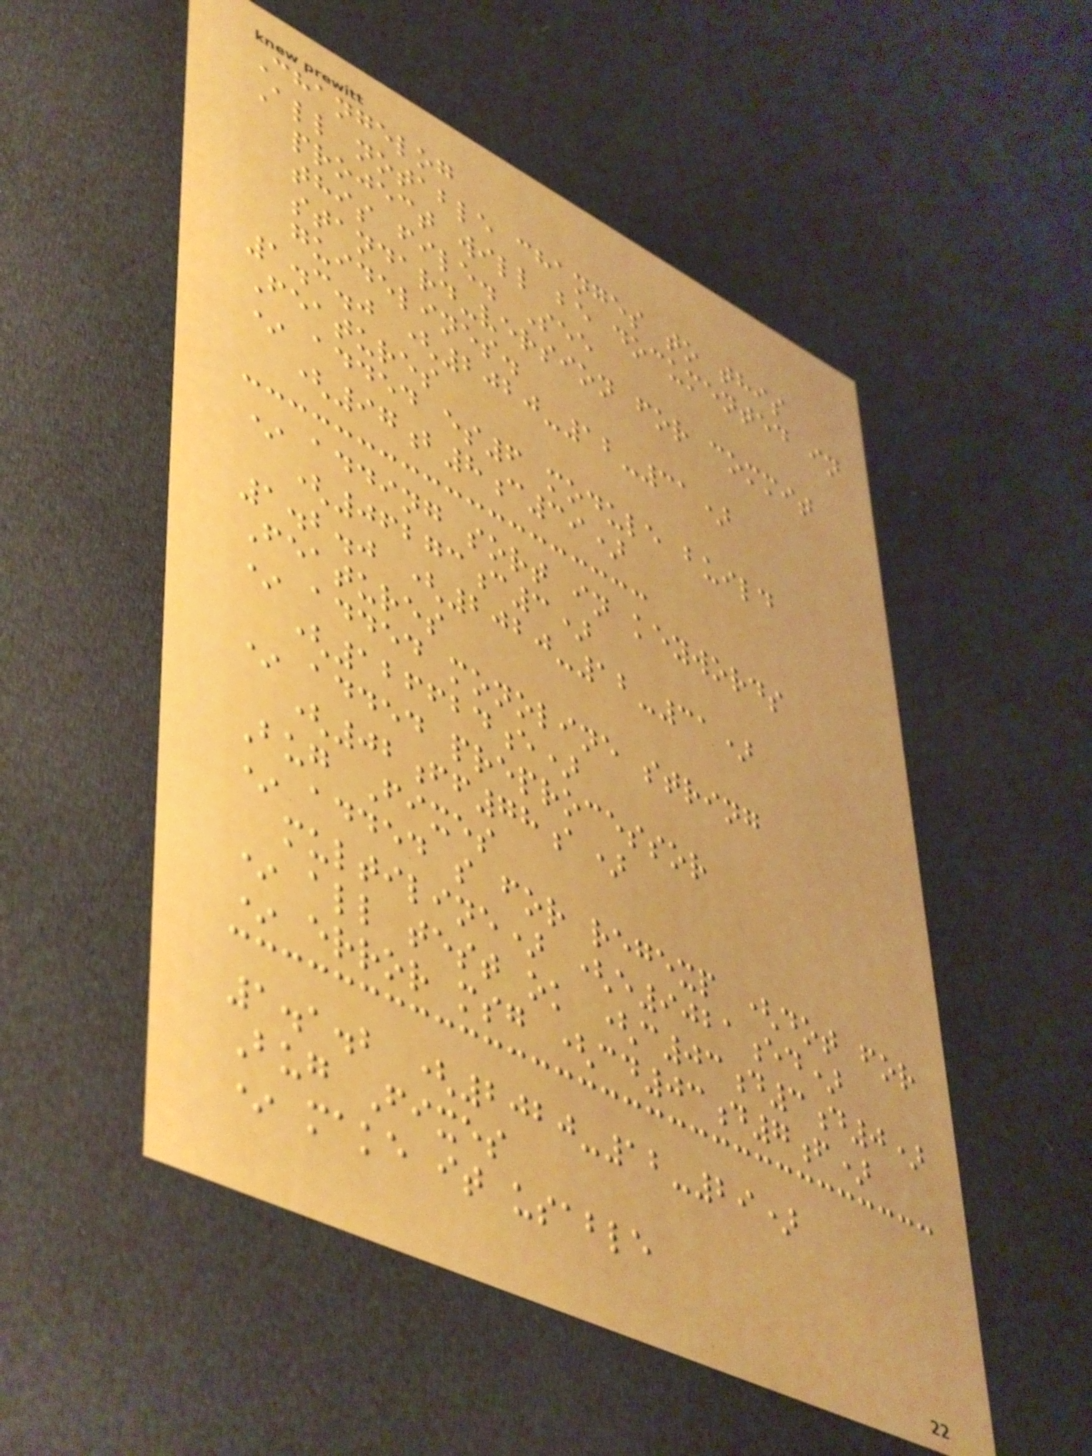Changelog
All notable changes to this
project will be documented in
this file. See
standard-version for commit
guidelines.
1.3.0 (2020-12-31)
Features
* added es6 module build
(97b8c39)
* adding sort in keywords
(06273c3)
1.2.0 (2020-12-31)
Features
* added monoline string
(126624e)
* added preprocessor
(02ff78a)
Bug Fixes
* added s for regexp (dot for
multiline) (e9021ed)
* all test ok (c03d3d0)
* error msg (cd03d7f)
1.1.2 (2020-12-29)
Bug Fixes
* make it usable
